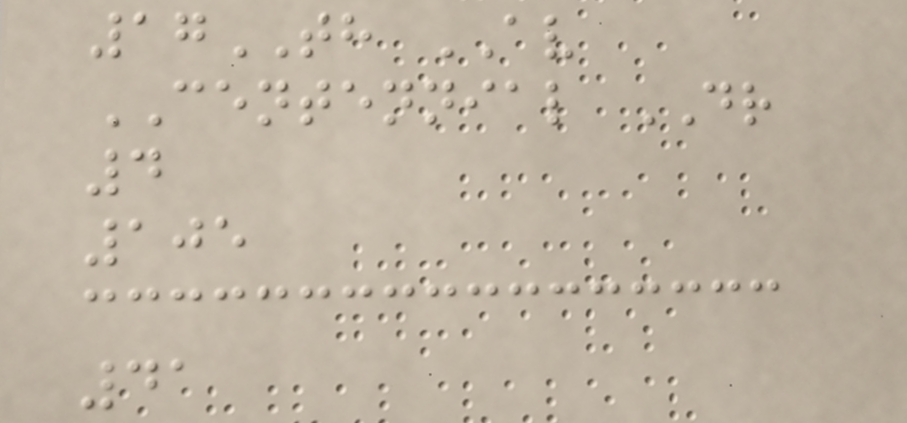17TH AV
CENTENNIAL DR
4
105
41
